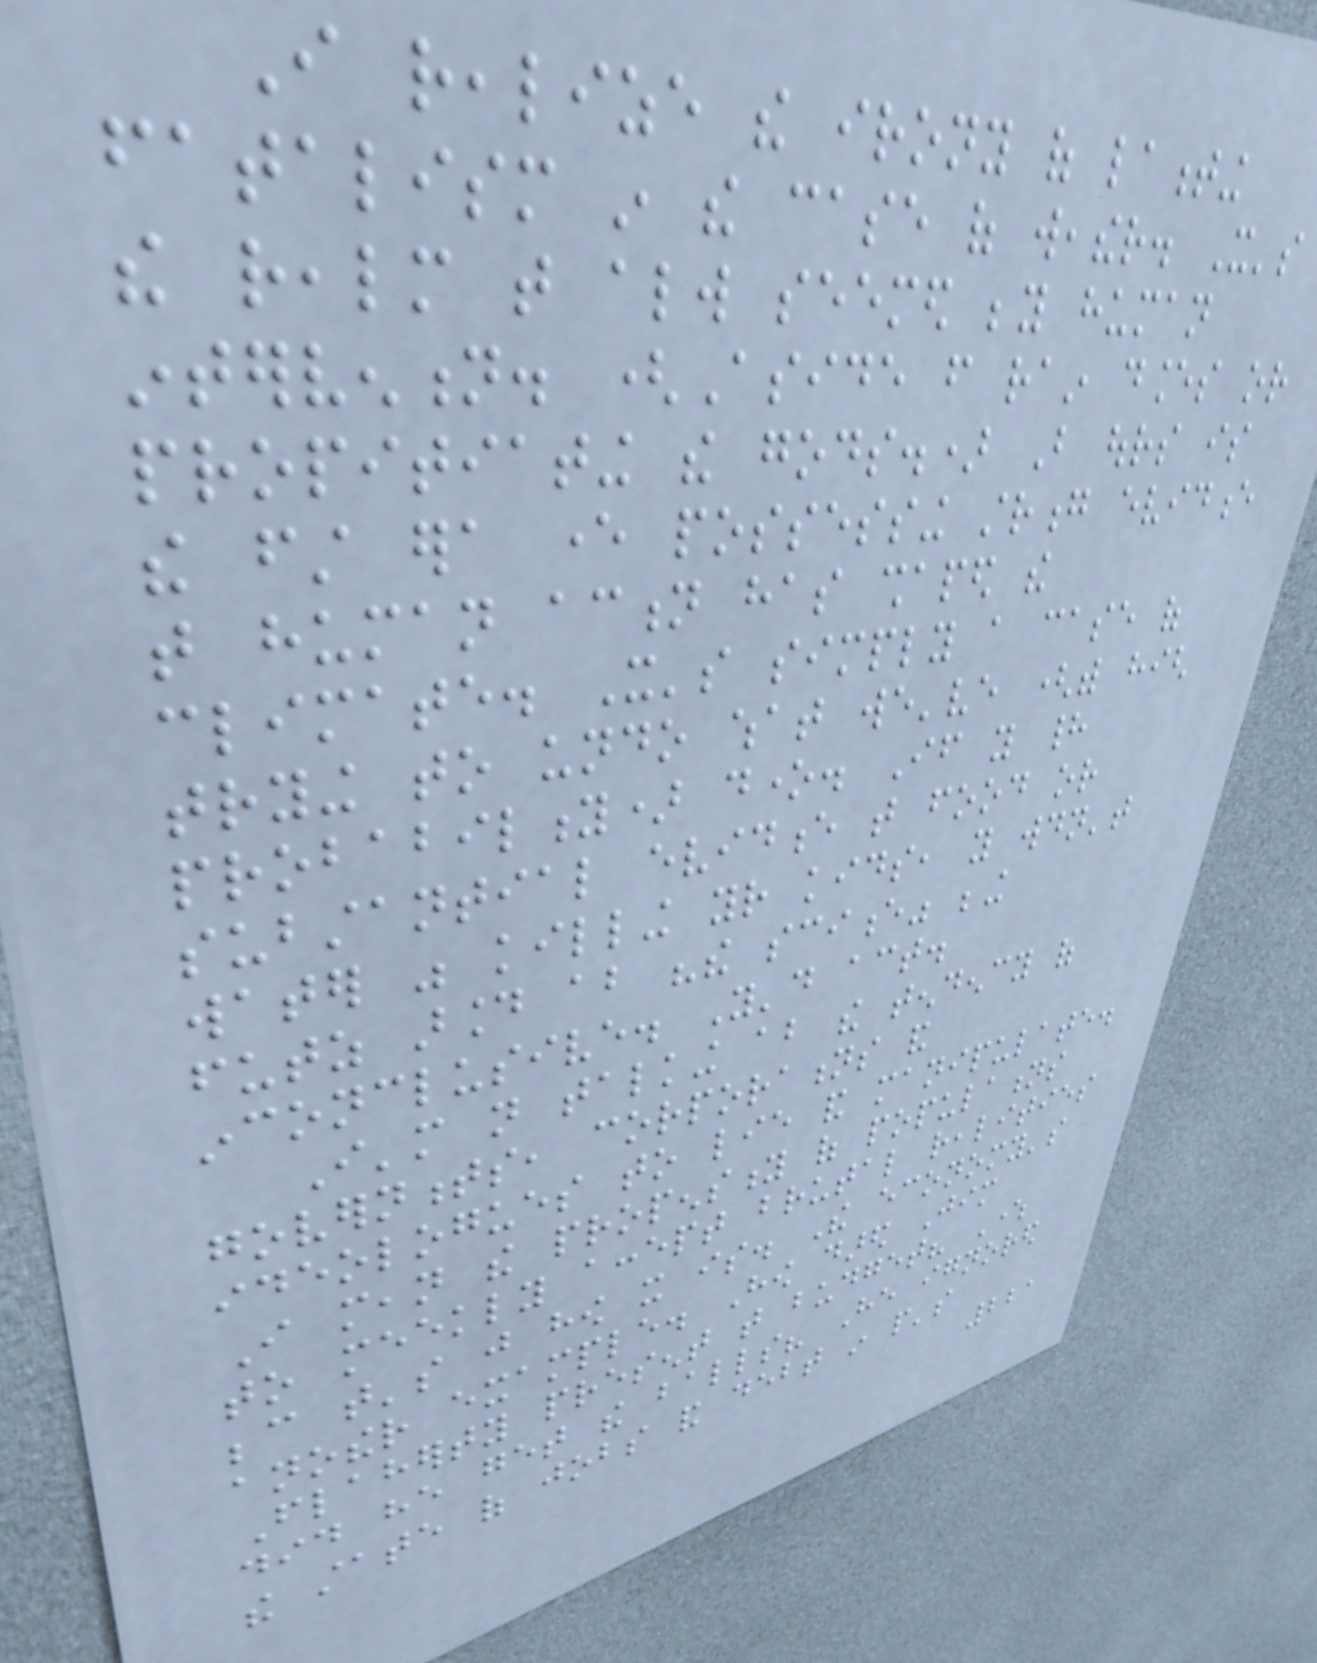I realize the irony of lamenting
fatalism in the case of weather. It's
the realm that always seemed beyond human
intervention. (Aside from rain dances or
propitiating the gods.) But ours is
the first era ever possessing strong evidence
that human action has shaped the
climate. It's simply a case of
trying to undo what we've (with high
probability) done. If you had
substantial evidence that food or
water was killing your kids, you wouldn't
futz around about "the science" being
inconclusive. You'd act.
I'm not talking about the tendency of
governments, corporations and
ideologues to lie and manipulate.
I mean the propensity of populations
to meekly accept brutal realities
because that's just how it is. The economy's
another example. How dared Jim
Flaherty present that budget? Where
did he get the balls? He ignored
the state of jobs and debt in people's
221
